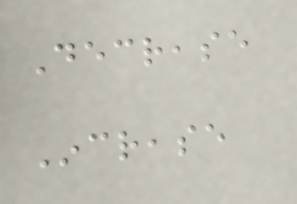Decrease
Increase
